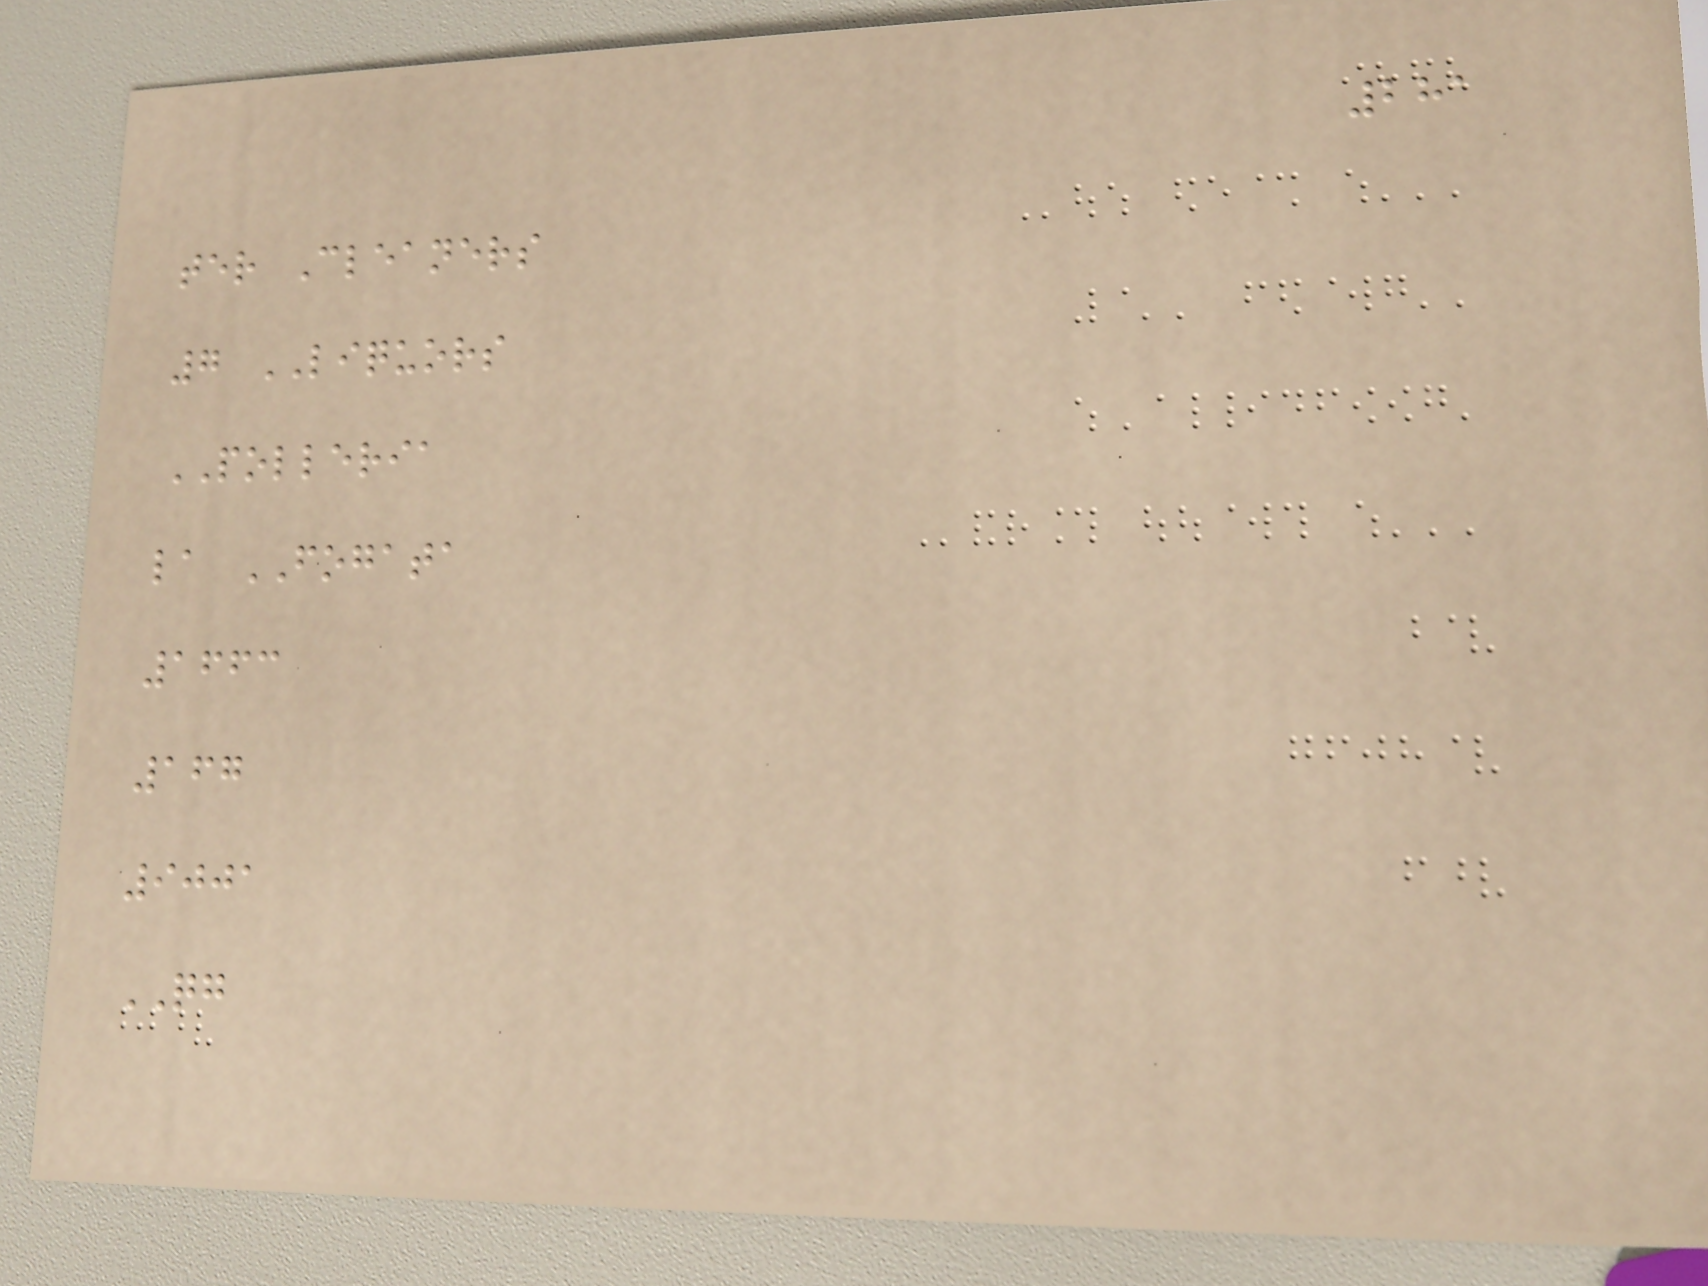281
ter Cleaners
7 LIQUORS
POLLERIA
la FOGATA
1663
167
9001
QG
